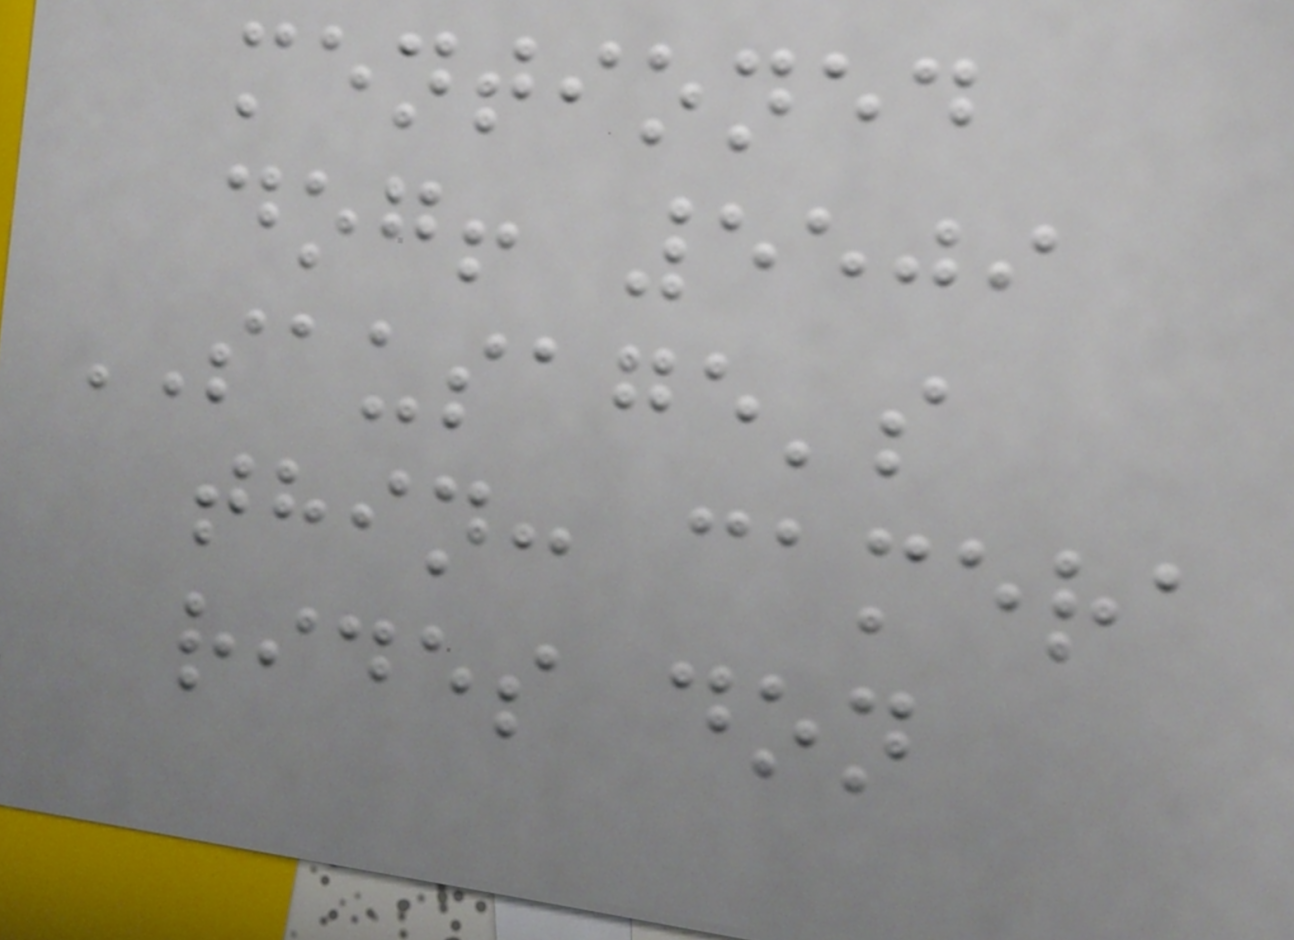mentioned
dog! 5509
SAUSAGE's
thin: camera
rides don
